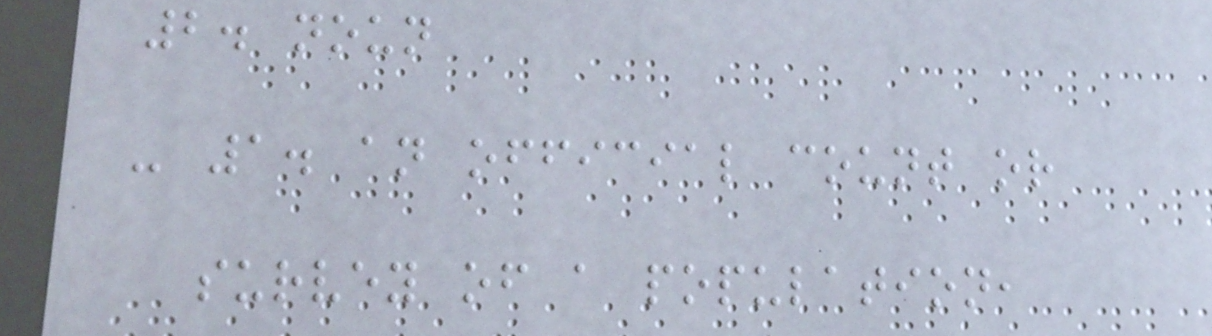2. noun
- 1. an official count or
survey of a population,
